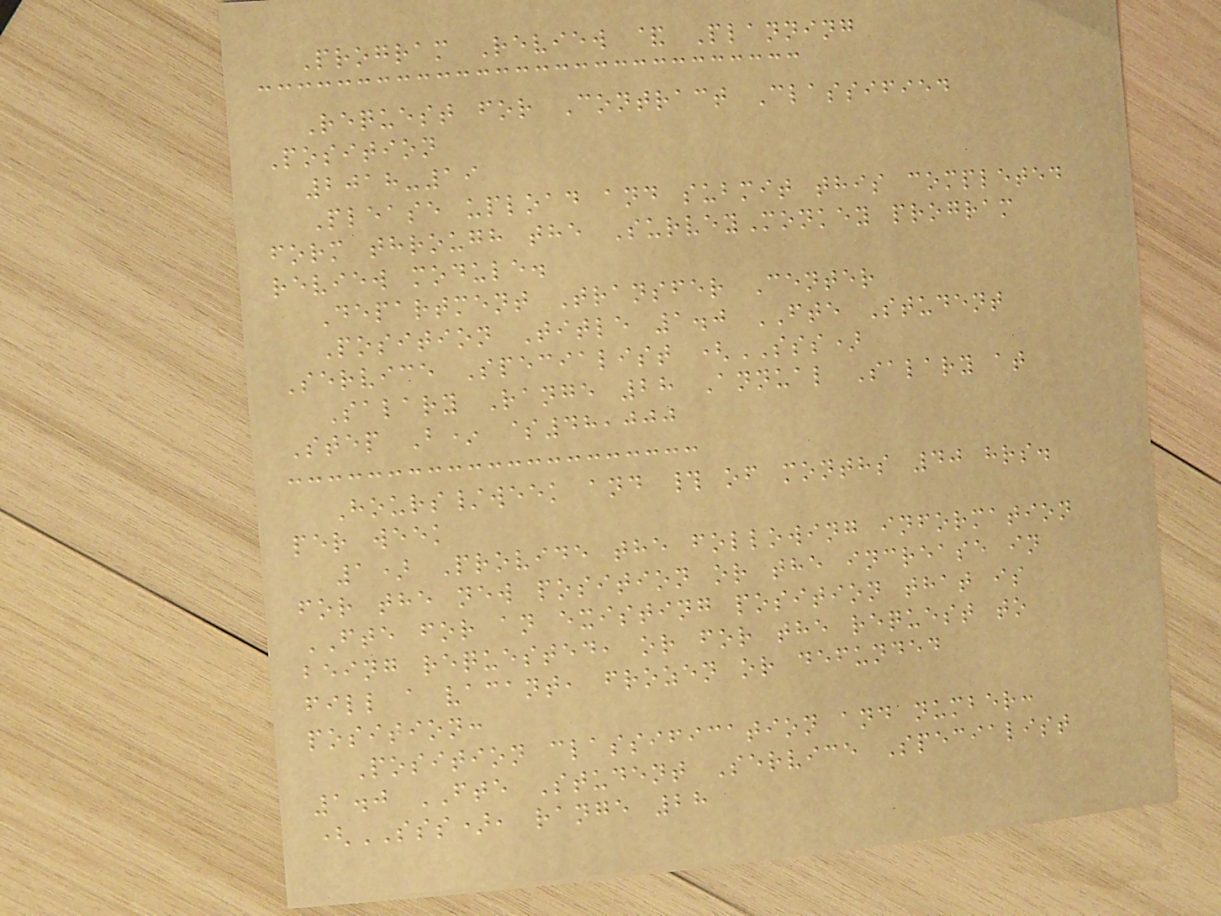Program Review & Planning
Request for Contract Classified
Position
2018-19
Please upload and submit this completed
form through the SurveyMonkey program
review module.
Department Transfer Center
Position Title 1.0 FTE Student
Service Specialist (SSS)
Salary Range 28 Annual Salary at
Step B* $48,000
Hours/week and # of months 40 hrs.
per week
1) Provide the following information
for the new position or the increase in
FTE for an existing position that is
being requested, or for the request to
fill a vacant, frozen or defunded
position:
Position classification and number:
1.0 FTE Student Service Specialist
(SSS), range 28
